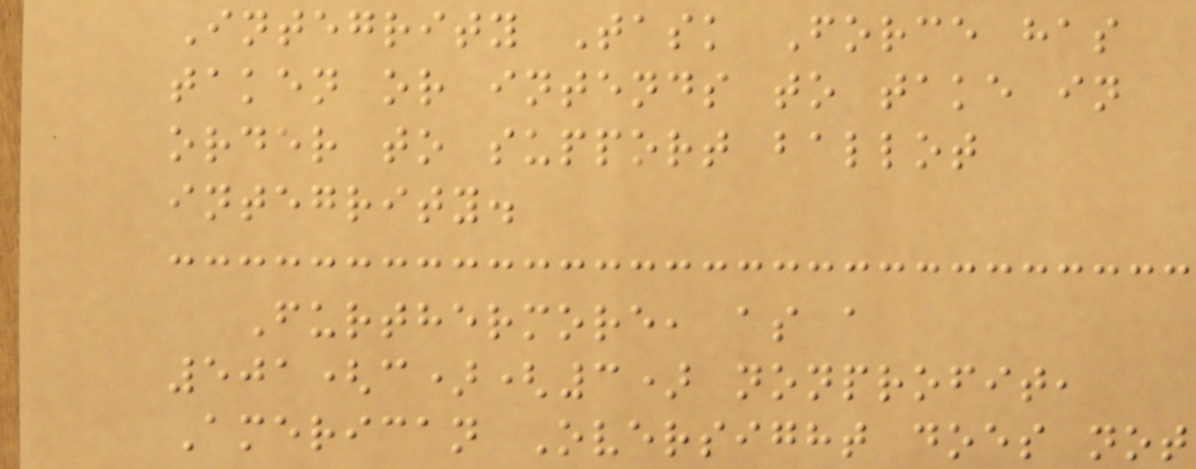Integrity Task Force has
taken or intends to take in
order to support ballot
integrity.
Furthermore, as a
501(c)(3) nonprofit,
American Oversight does not
